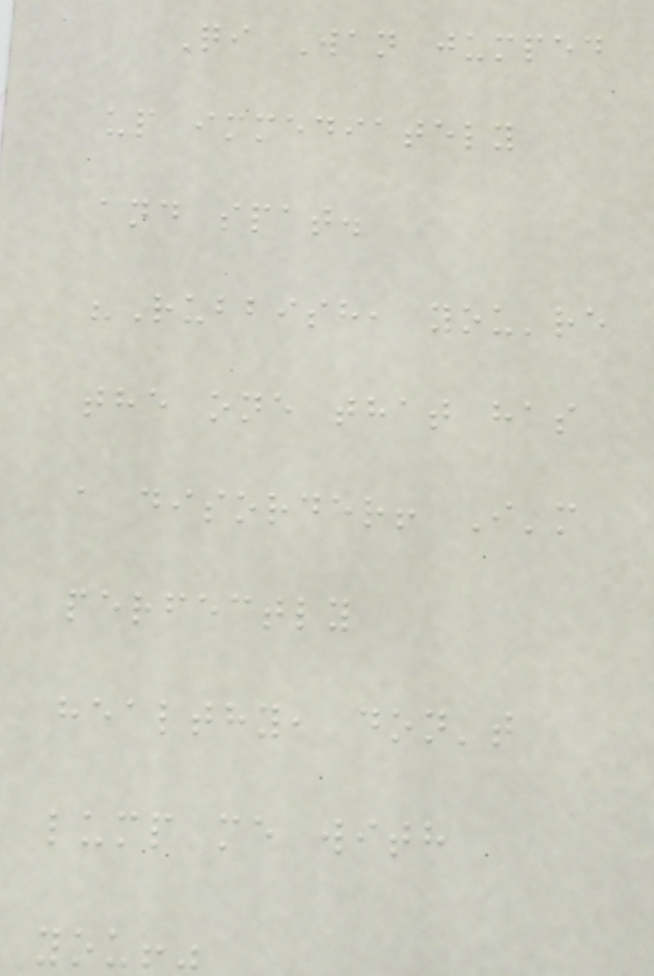Qi Wan jumped
up immediately
and spat.
"Rubbish, you're
the one that has
a disorder! I'm
perfectly
healthy, don't
lump me with
you!"
